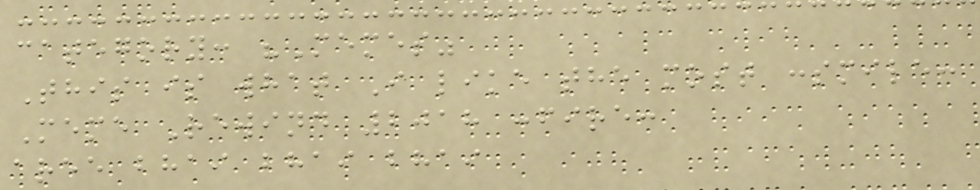category: "Memes"
This is what I like the most :smile:
Meme Rewind 2018 :fire:
aree bhai bhai bhai
